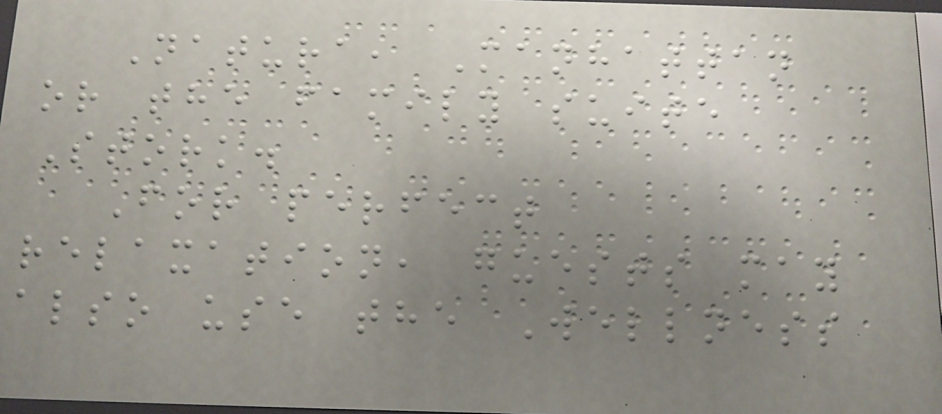Natura, Manhattan
or the family suite
Stork.
For perfect
relaxation, guests may
also use the Wellness
